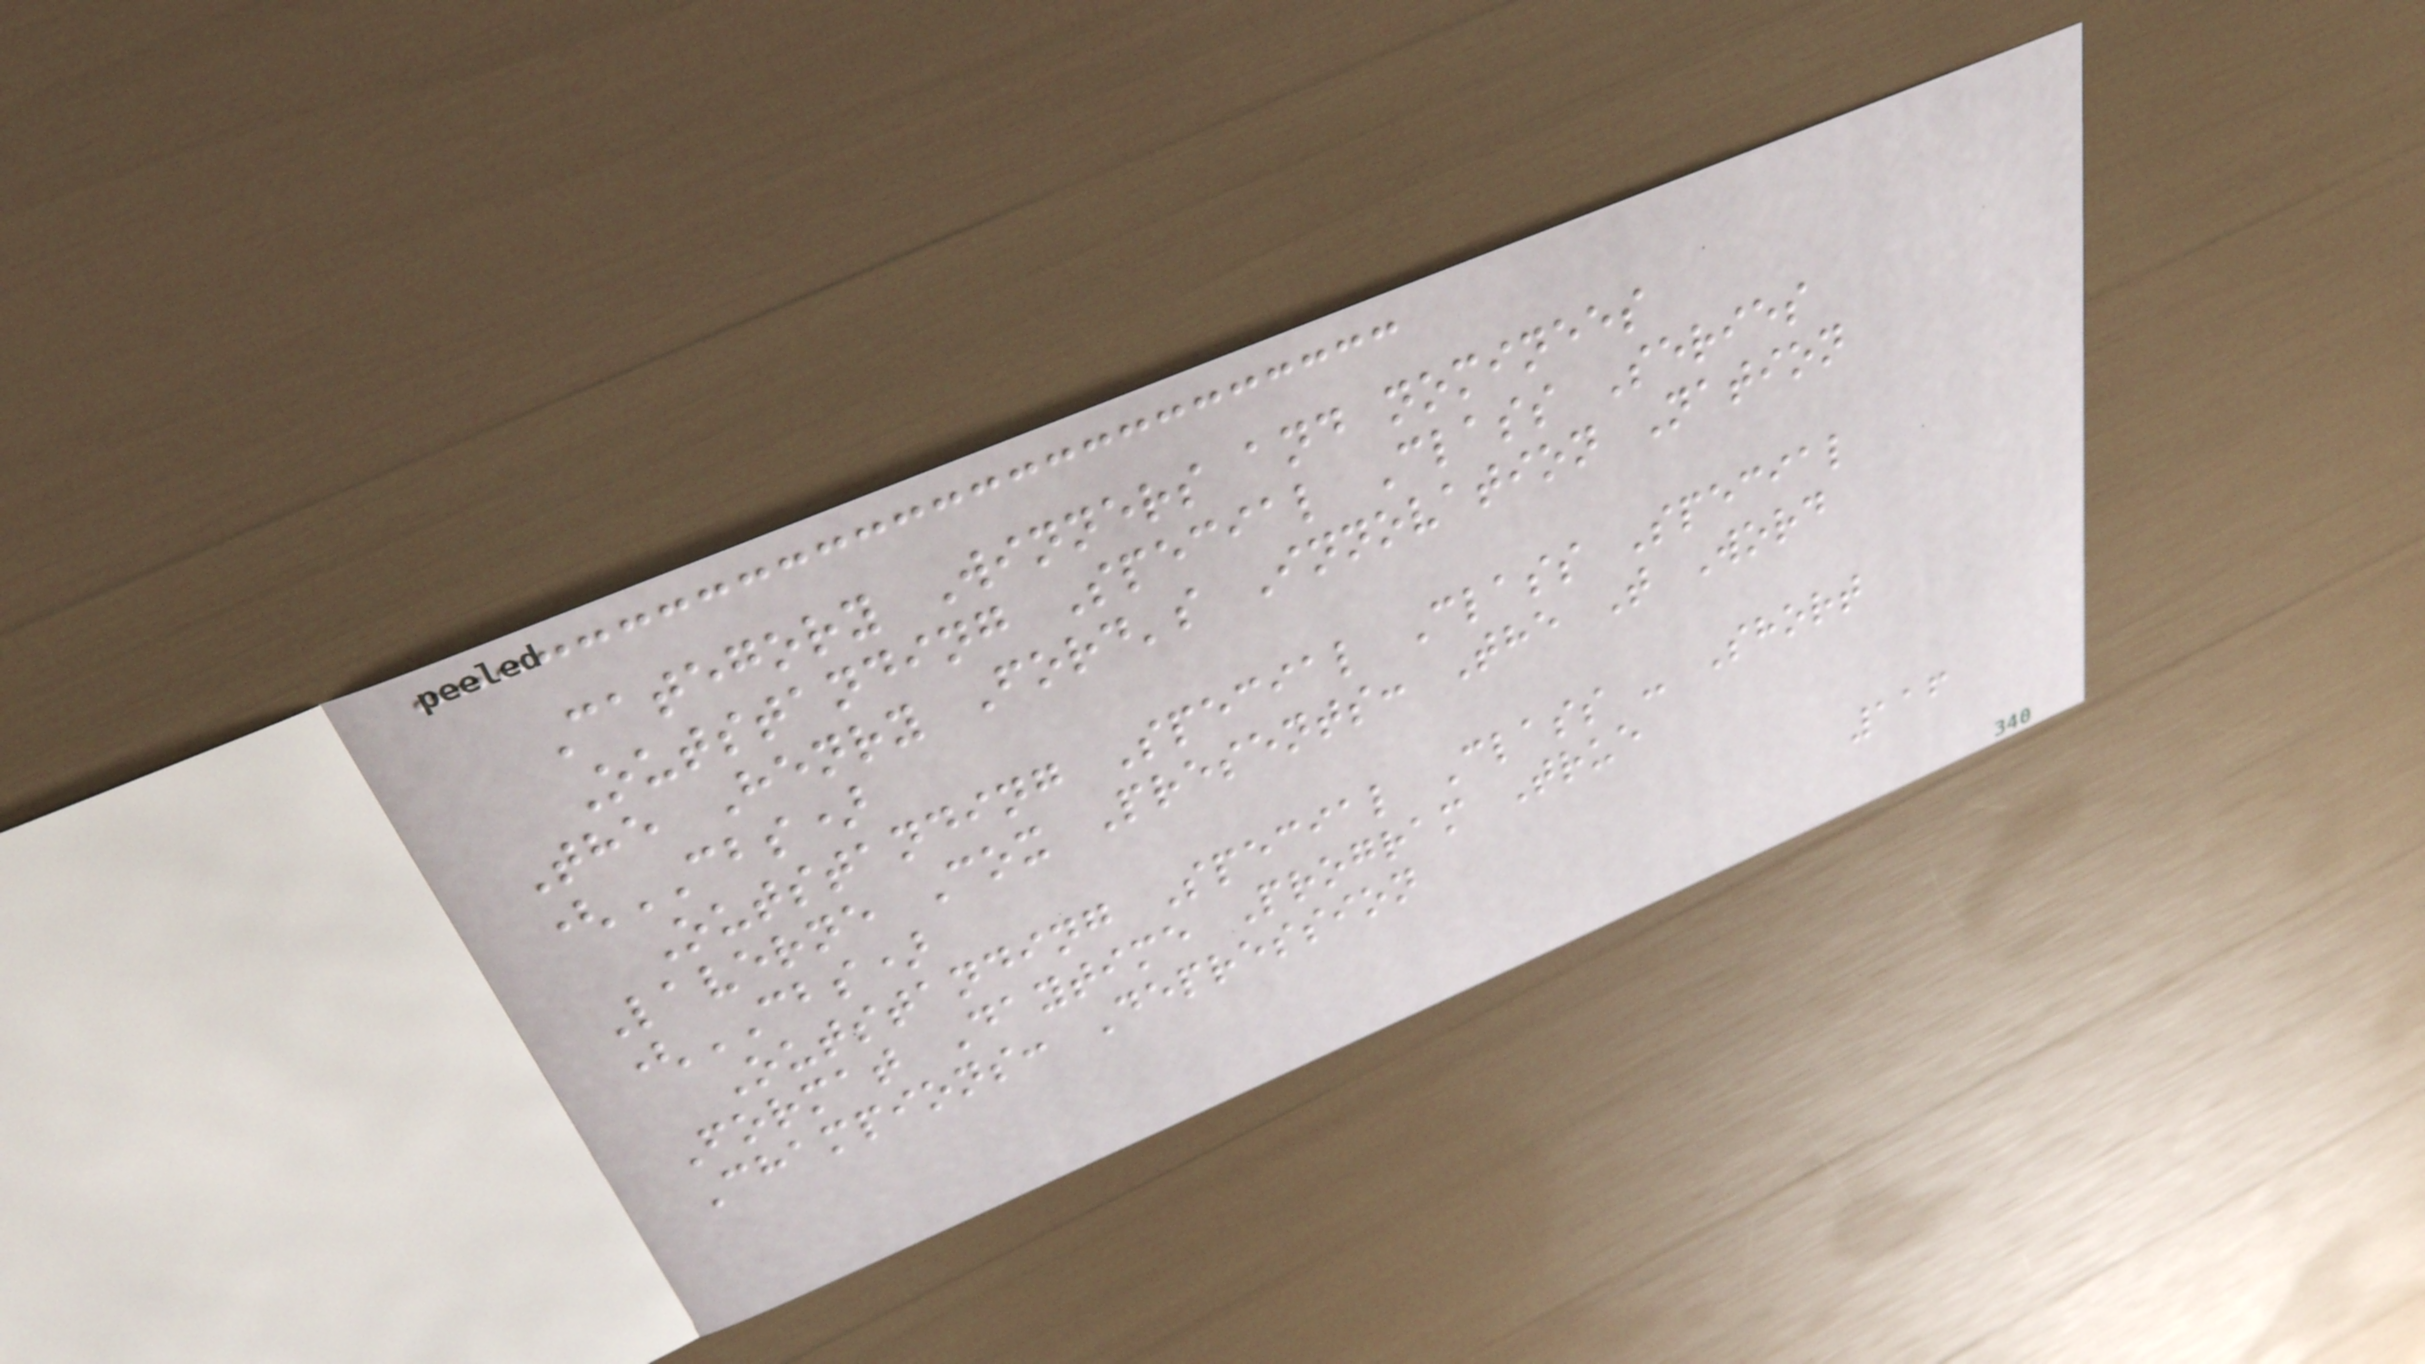Category Winners and nominees
Outstanding Special Class Series
The Henry Ford's Innovation Nation
(CBS)
Outstanding Special Class Special
Laverne Cox Presents: The T Word
(CBS)
Outstanding Special Class - Short
Format Daytime Program True
Champions: Depression
116
